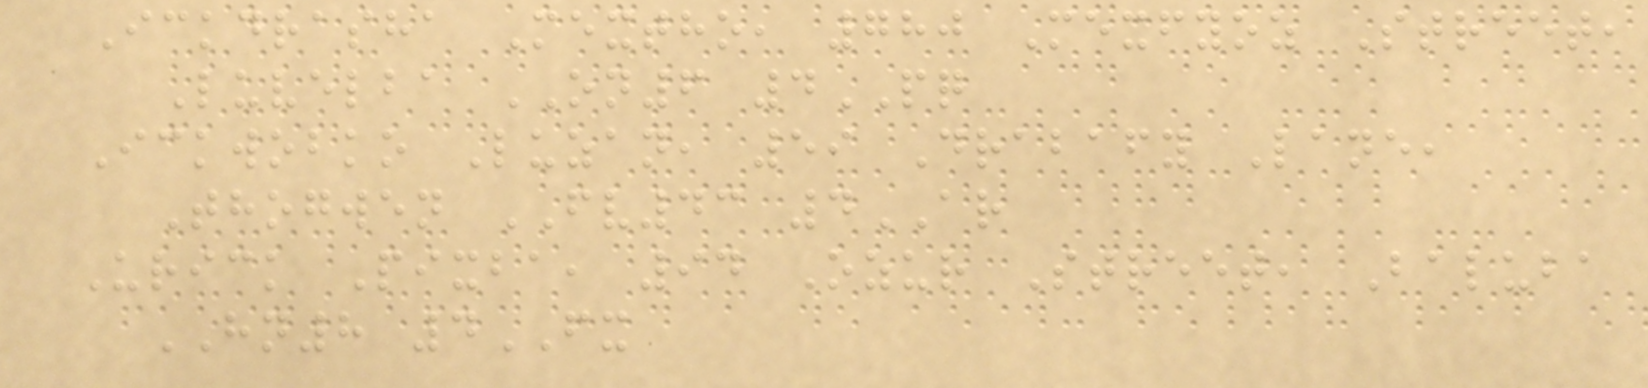Ickdrasha Mextho, 780 Mexfyoz Street,
Luvelba ON6 4PQ
Ickwobko Luzan, 59 Drabafy Lane,
Thogwen FV43 4AR
Urick Pixba, 94 Ozur Street, Baluba
HN8 4FX
